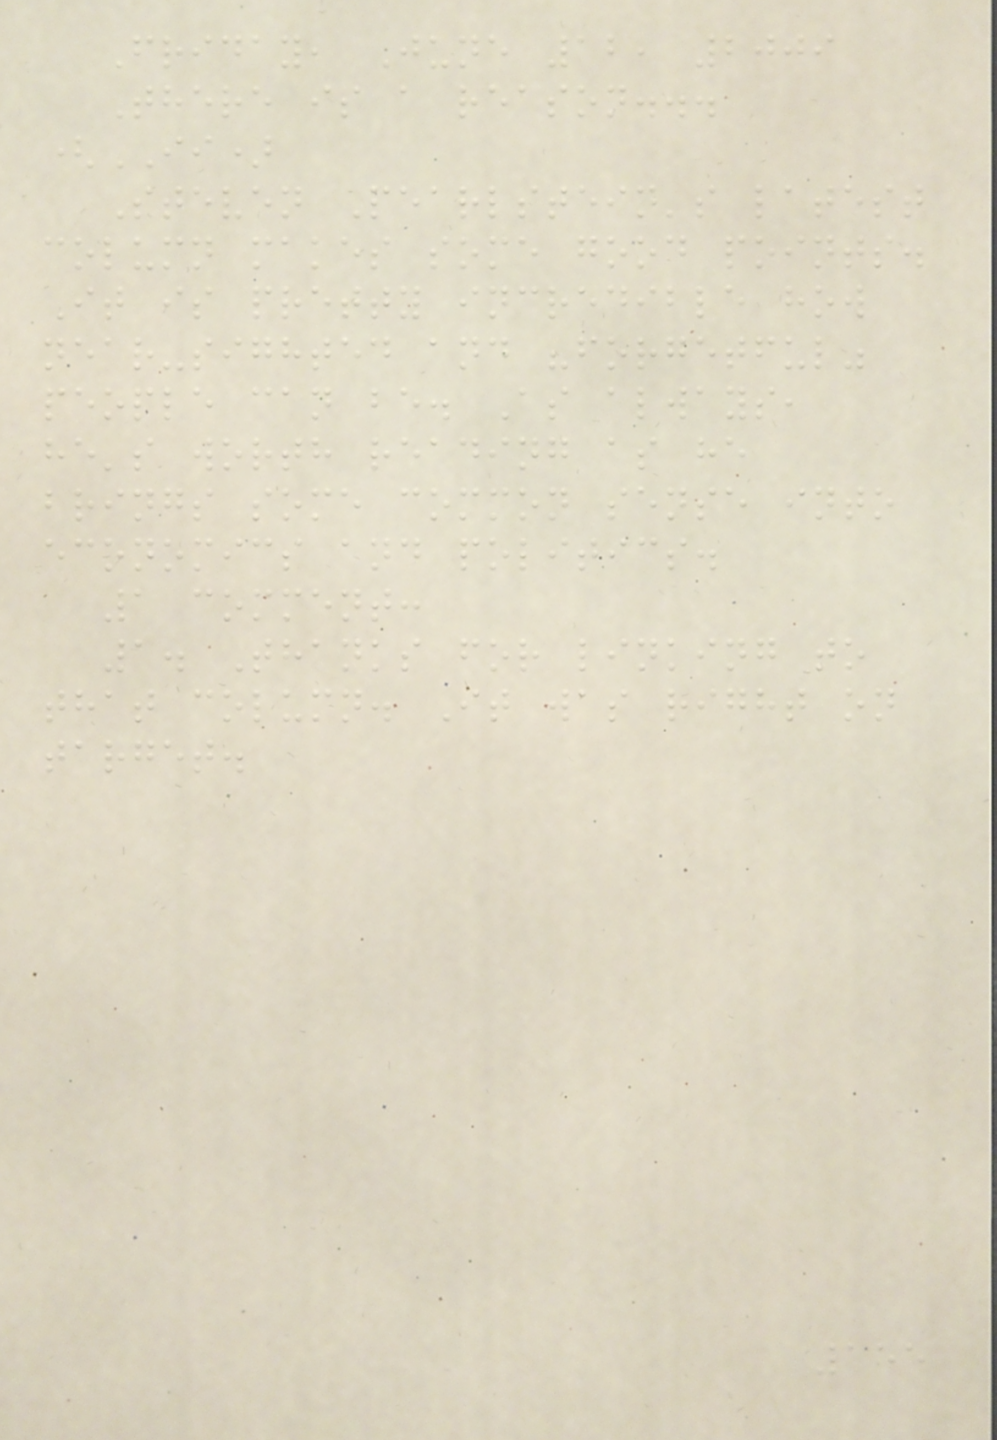Friday, June 12, 2009
There is a reason...
(II)
Steven Pearlstein's latest
column makes some good points.
It is pretty incredible how
near-sighted and "forgetful"
people can be. As always,
he's worth reading as he
brings some common sense into
economics and politics.
1 comment:
1. Thanks for linking to
that column. It was right on
target.
155
